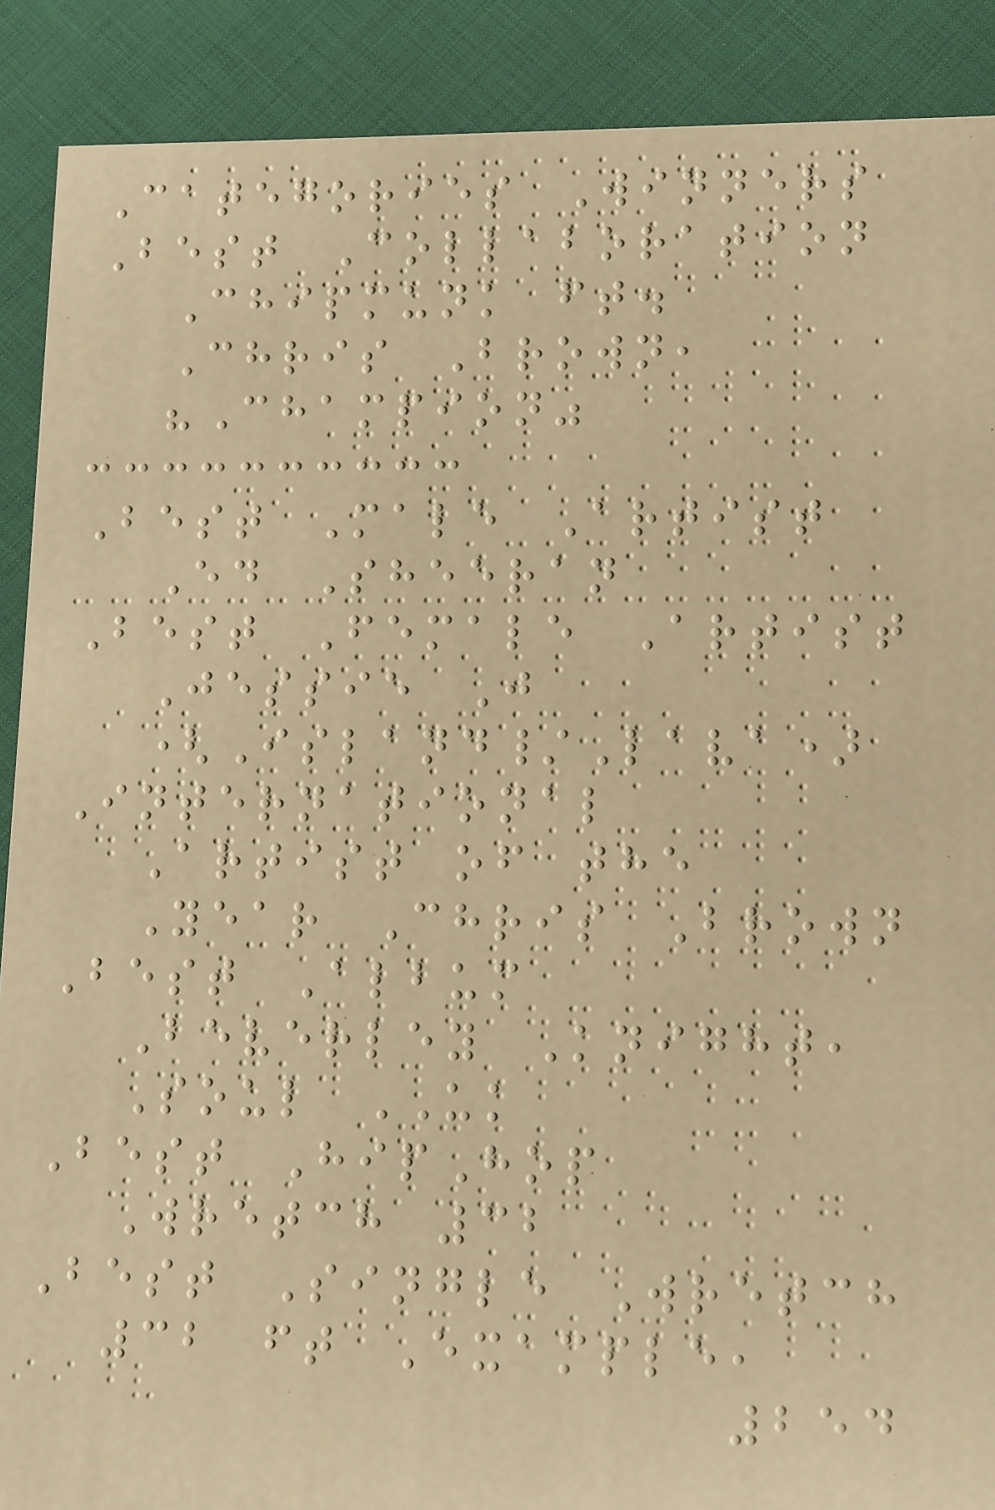Categories Winners
Best Collaboration
Chipmunk ft.
Chris Brown,
"Champion"
Best Male Artist
Ed Sheeran
Best Female Artist
Jessie J
(Island/Lava)
International
Artist of the
Year Chris Brown
Best Album
Beverley Knight,
Soul UK
Best HipHop
Wretch 32
Best Single Wretch
32 ft Example,
254
